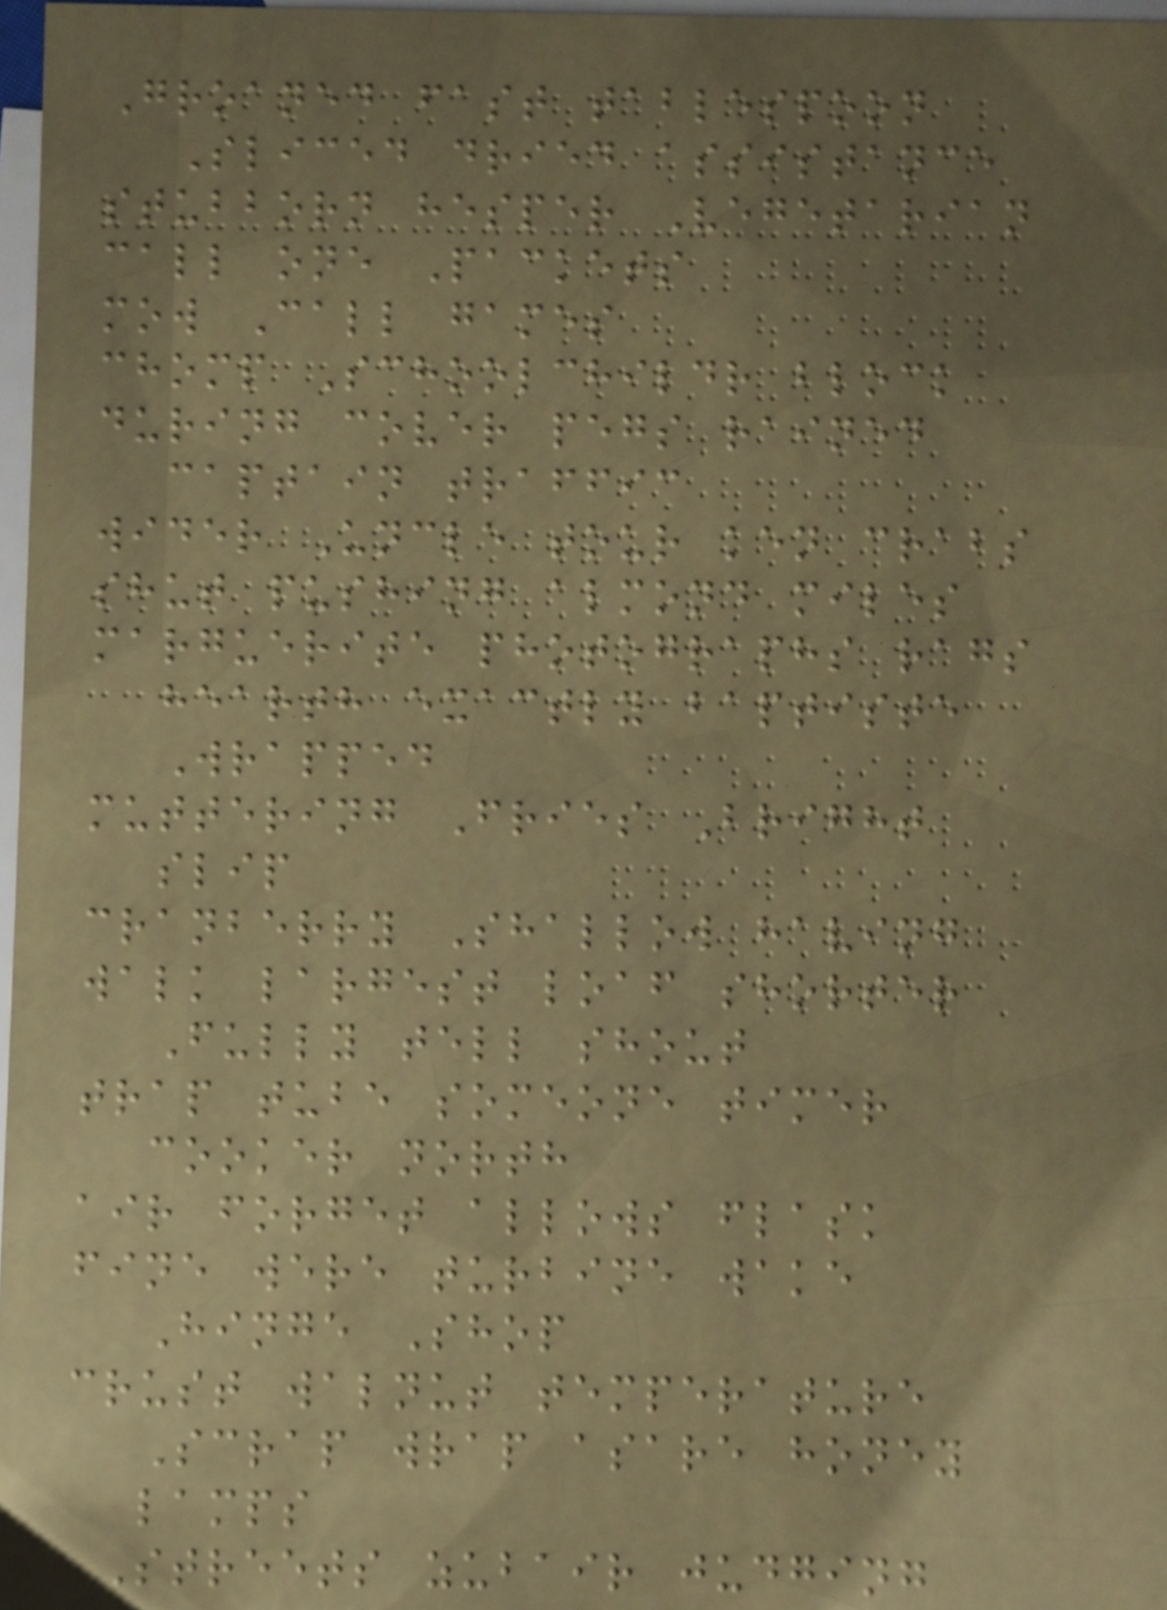Groaned fast tablespoon
Sliced dried assistance
stubborn hesper Vegetarian
call one Packets
mow Call games
chomp Schoolchildr block
during cover pegs rained
captain traffic
wider Uncle tour ken crabs
shut pushing almond miles
marguerite photographs rags
hearth exactly baptiste
Wrapped
muttering Fries Bright
slip
cranberry Shallow having
walk largest loaf shorter
Fully tell shout
trap tube someone timer
cooker north
air forget allows flask
fine were turbine wake
Hinge Shop
crust walnut temperature
Scrap wrap asare honey
lamps
STREETS zubair judging
